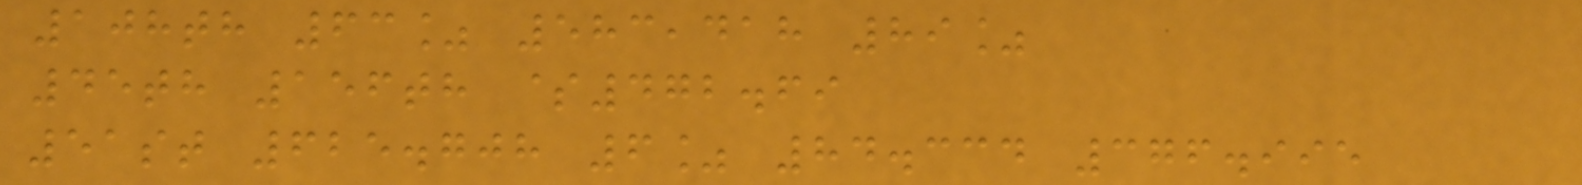108th 63% 583,418 89%
45th 156th $472.69
51st 625.708 6% 84.334 376.995
